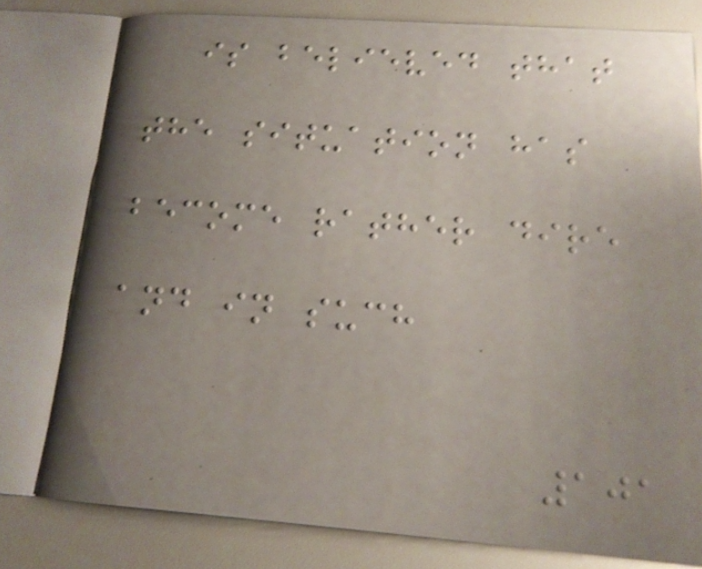is believed that
the situation has
become rather dire
and in such
101
